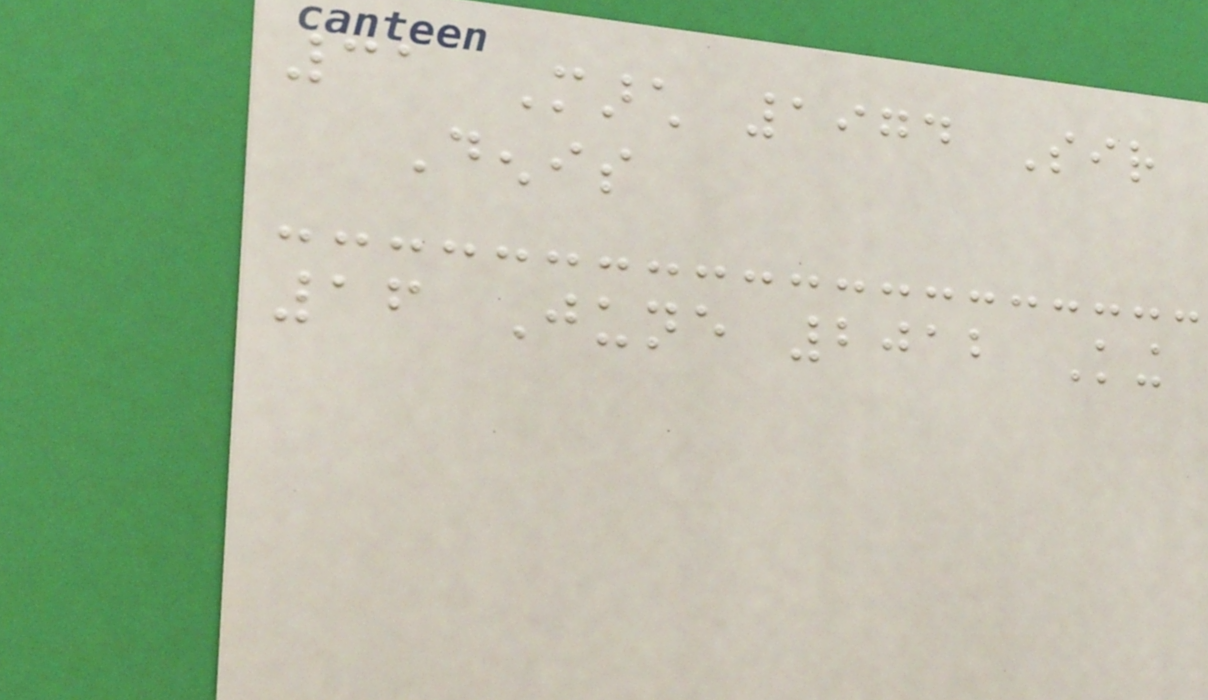31 March 1974 Sir
Denis
16 June 2012 King
